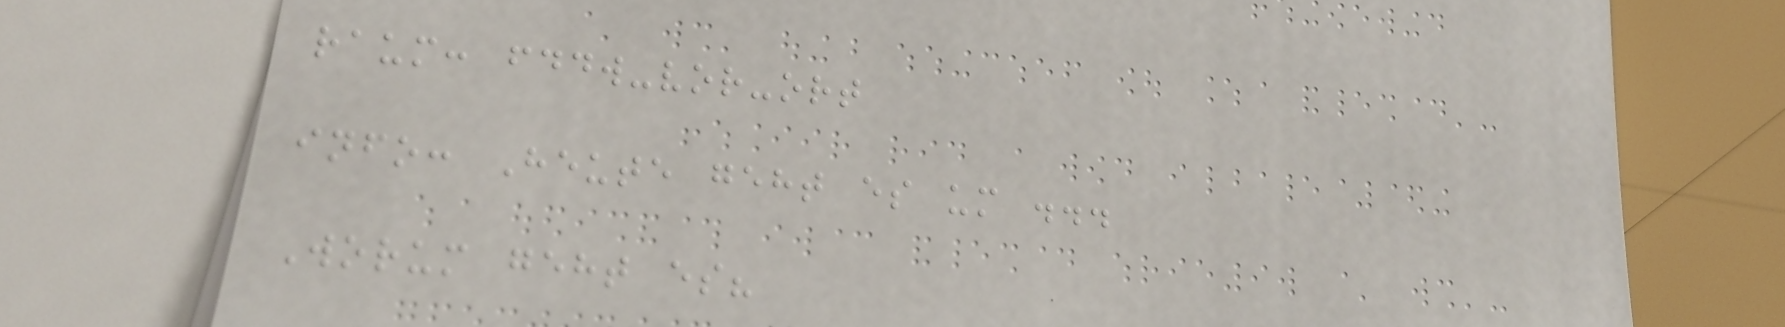raum: fddw-vor-ort
info: Heute geht es um ...
Worum geht es?
